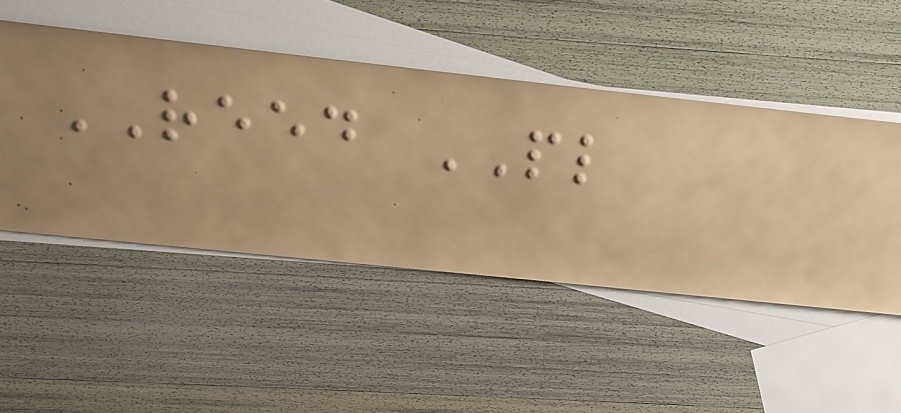REED PL
